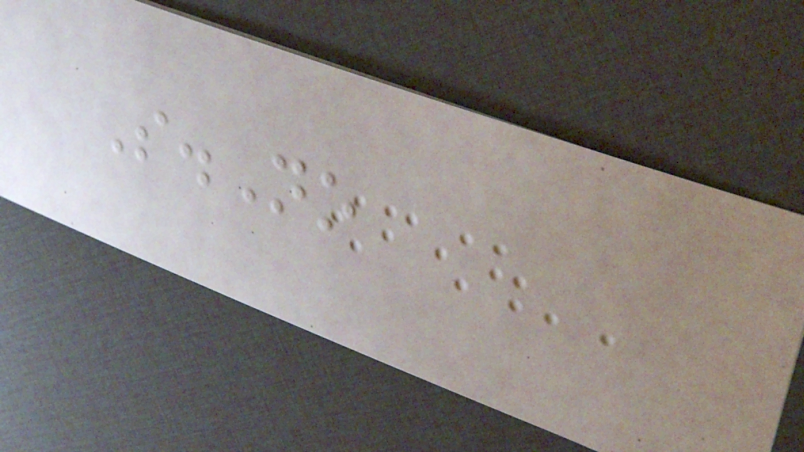S.No
